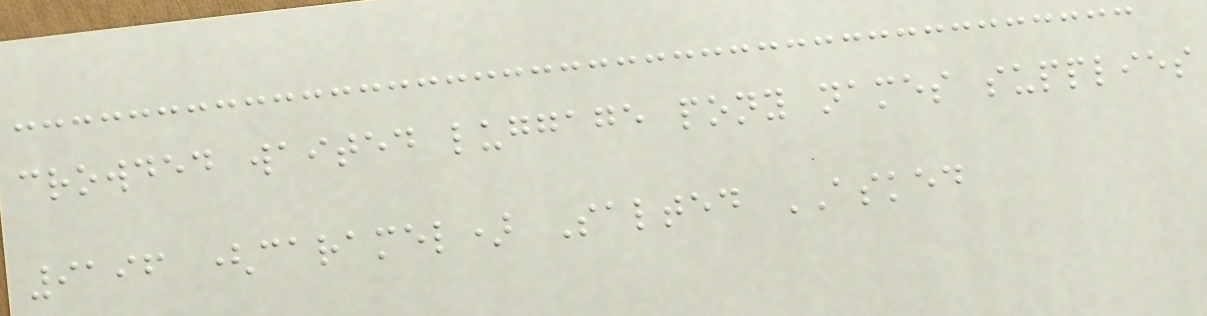crowded waited luggage pony names supplies
9196 (caramel) Salted ASKED
